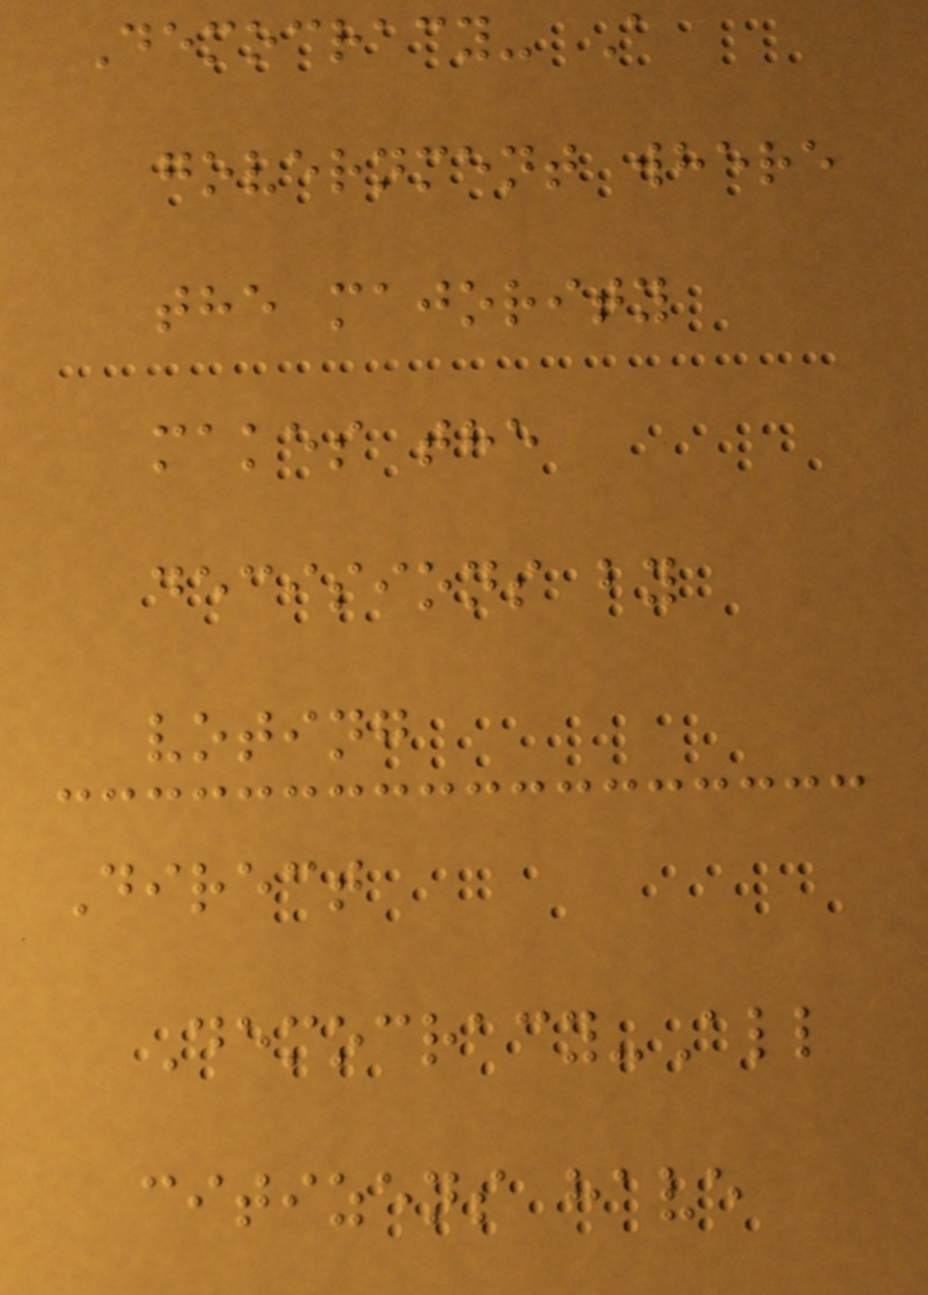Democracy- A
government where
the majority
makes the
decisions by
voting
Direct
Democracy-All
citizens have
